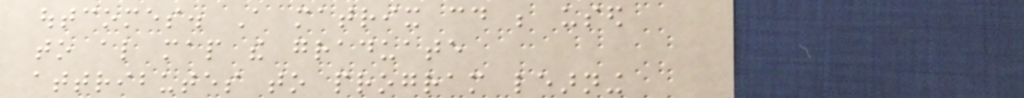outcomes. A matrix could be used
to also map the graduate
attributes to program learning
